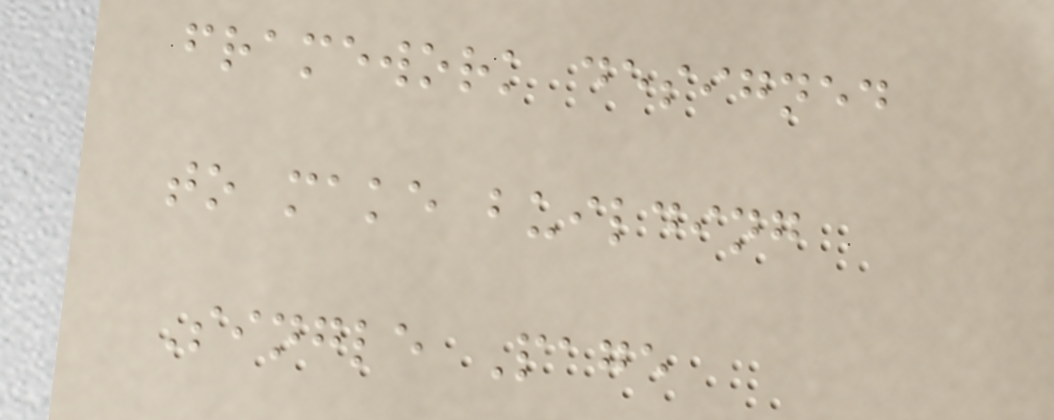framework designed
to make building
Single Page
